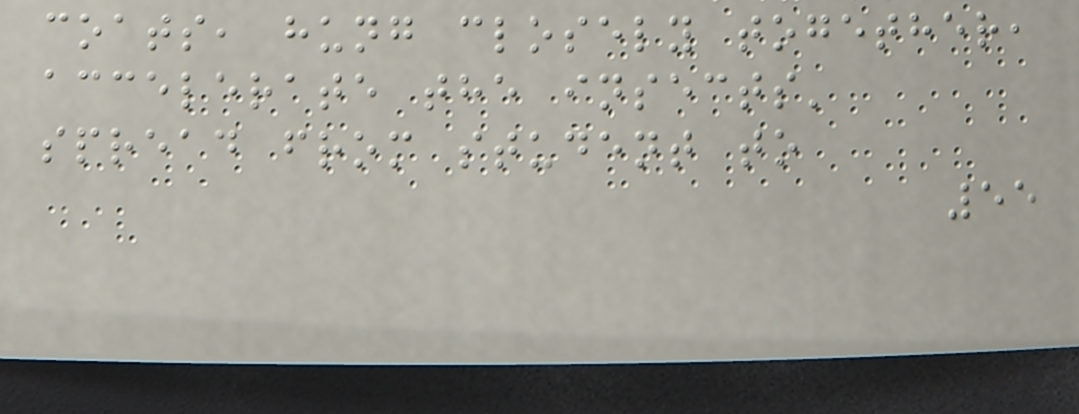coats, hung closely together,
accelerate the insects'
spread from student to
55
